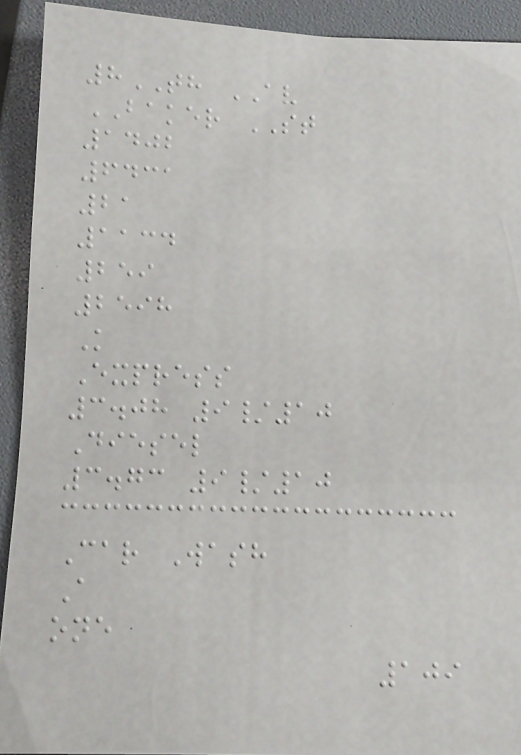8TH AV
BAKER ST
1402
6431
21
1134
259
2598
K
Express
3.08 9/10
Diesel
3.73 9/10
Car Wash
A
one
109
